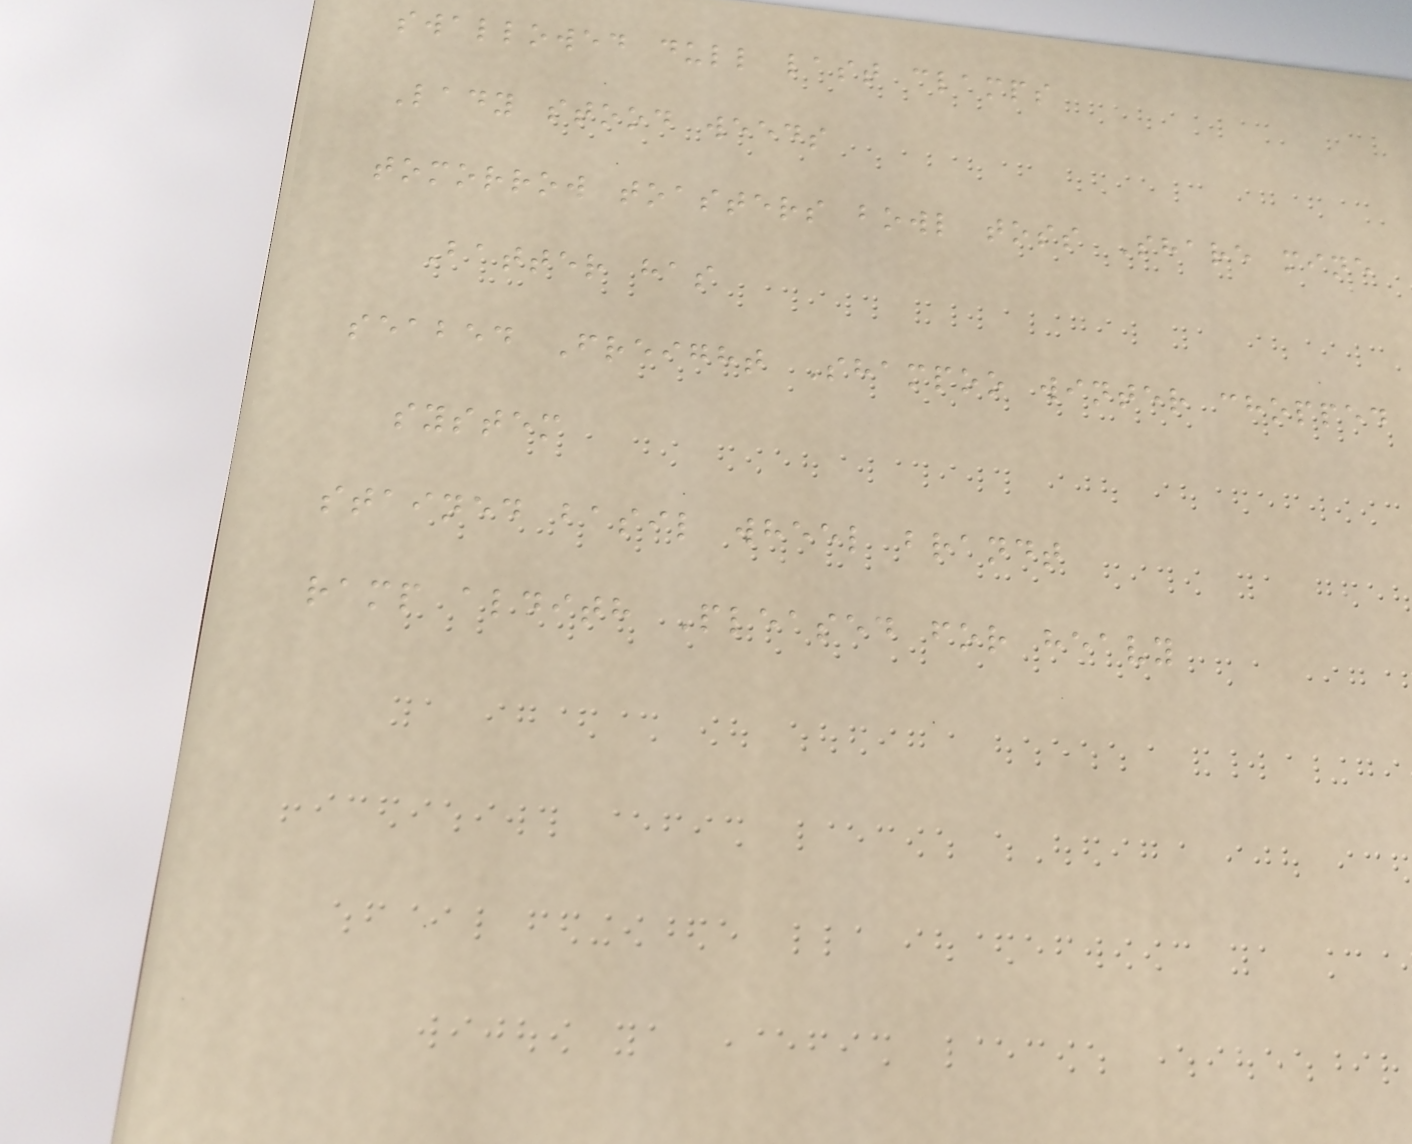swallowed dull last clamps
Lady stood weeds
tomorrow toasters bowl toss Share mine
Batter has
seabed Freight Shampoo winter chopped
system
stained basil wheel brandt
ramp aldith Pleased for heavy
